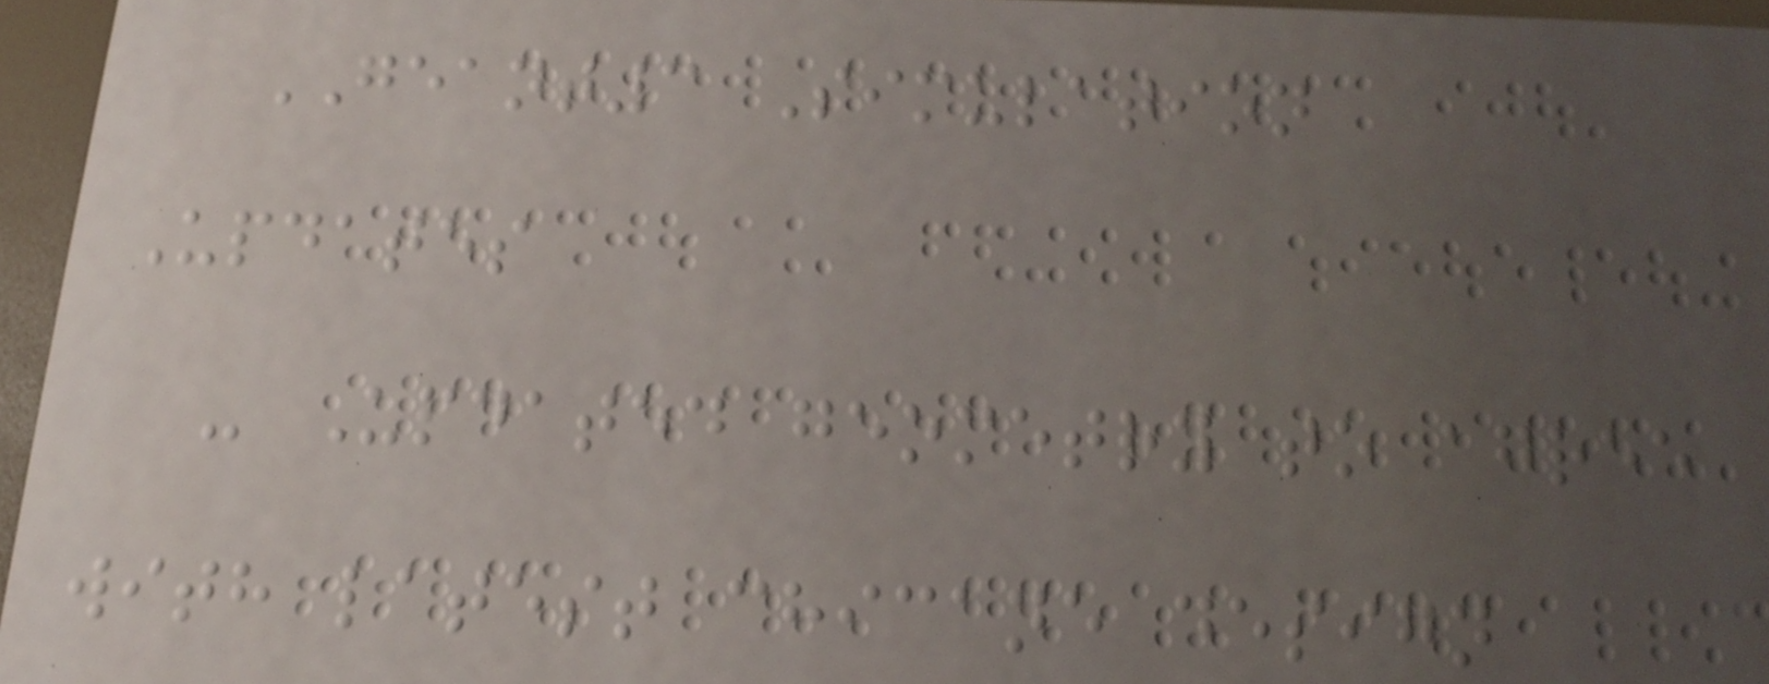GEANT3 Simulation
Updates
- Updated geometry to agree
with latest chicane design
